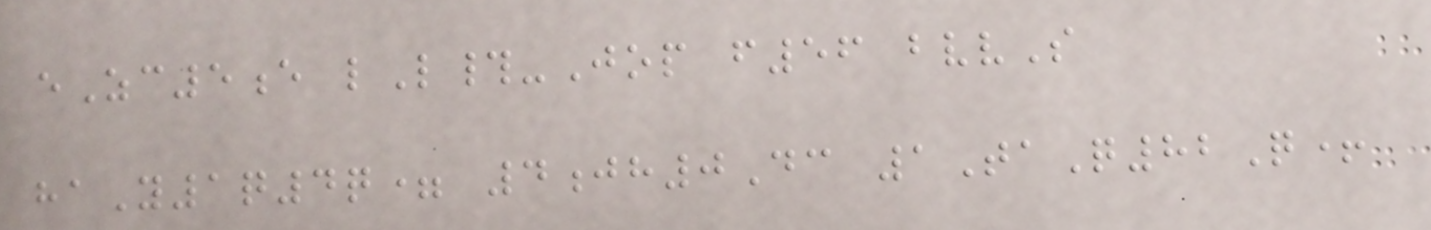eZc5e lL#-Jop f56 bvvS
haY1q4q= 4jh0Dc 1TaQ82Q+
